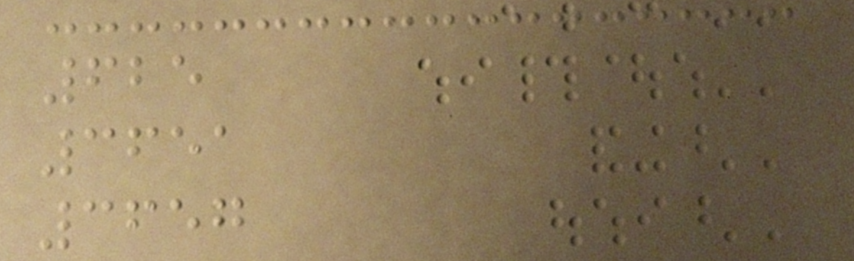625
3651
3657
